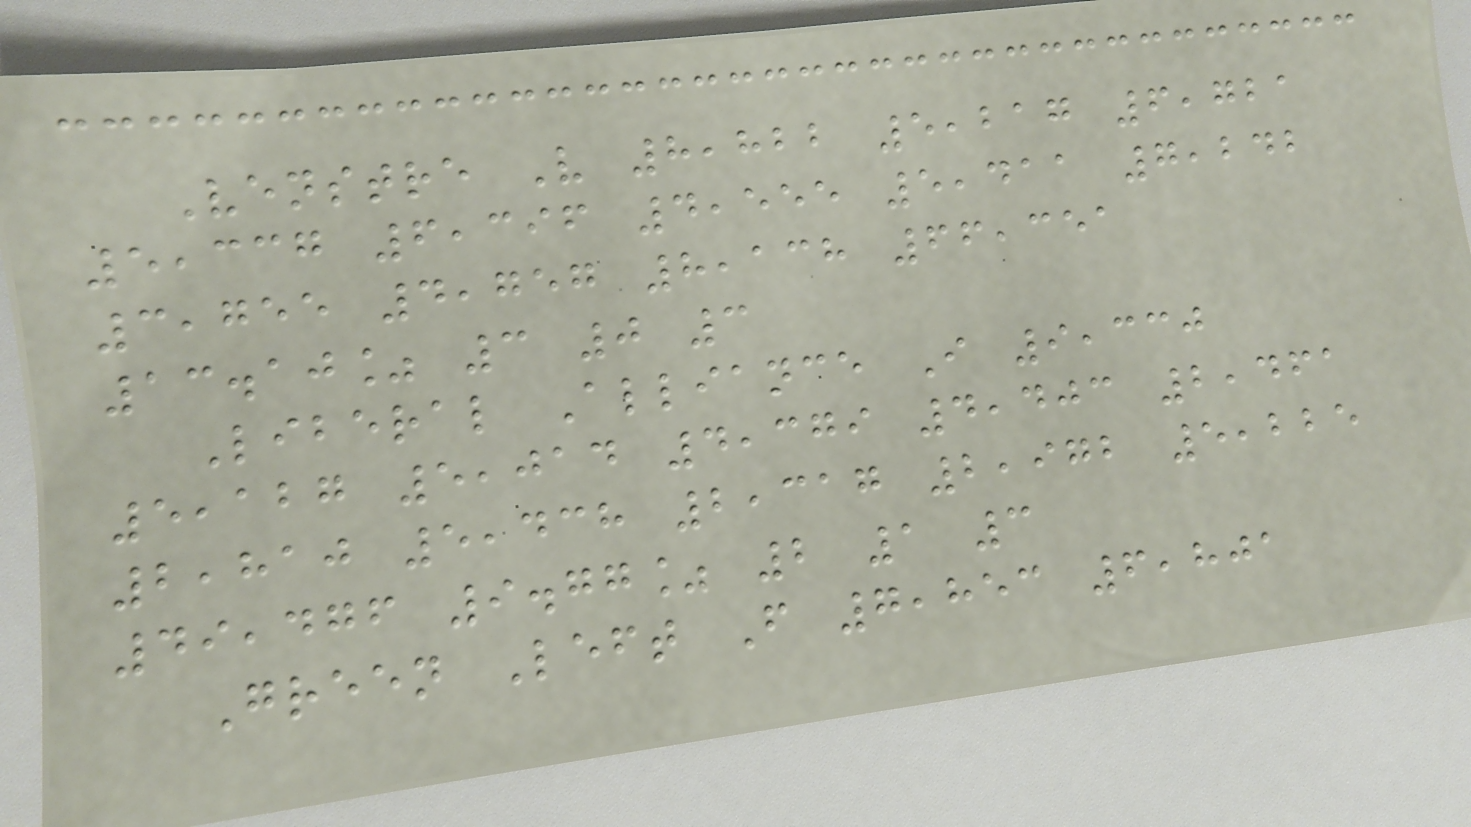Venstre V 8,822 5,217 6,721
5,337 6,396 4,555 5,411 7,242
3,755 4,757 8,138 66,351
13.10% 3 0 3
Liberal Alliance I 9,330
5,127 5,014 4,379 4,403 2,461
2,810 5,438 2,317 2,972 5,225
49,476 9.77% 2 1 3
Green Left F 7,853 6,801
